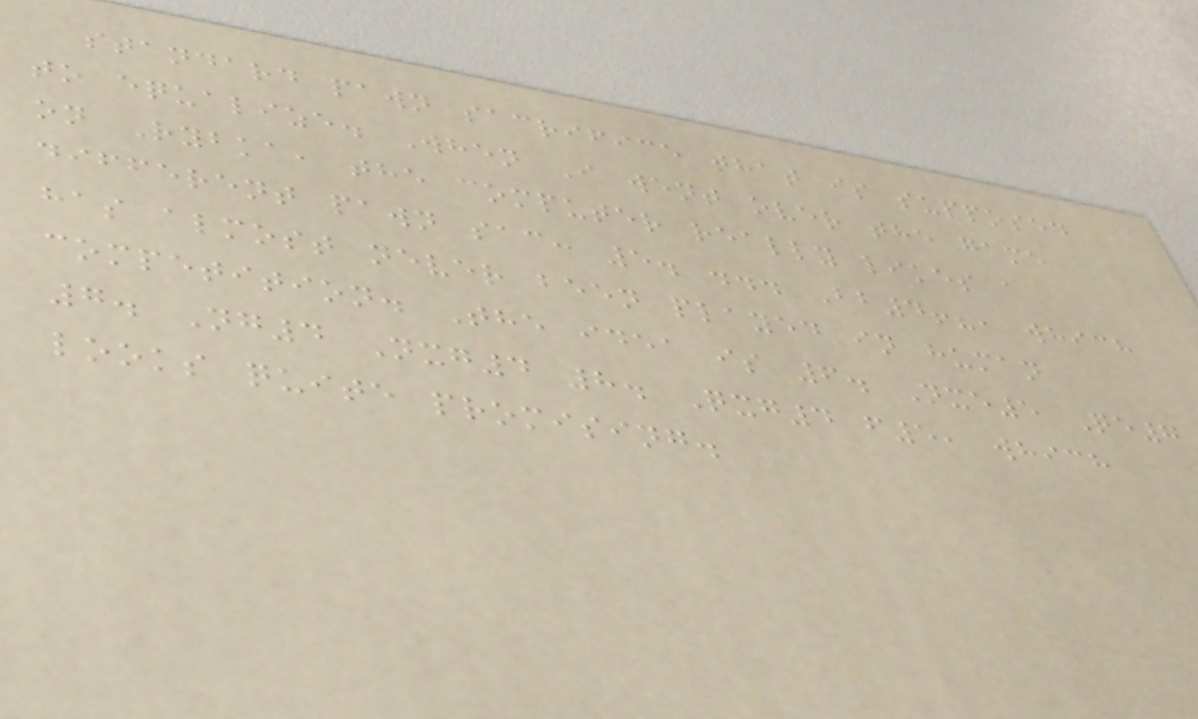standard pawn sacrifice that is supposed
to equalize. When I went over the game
on Rybka, the computer really likes a
different pawn sac: 5. ... Bb4!?, which
has almost never been played in human
competition. The idea is 6. Nxe5 Qe7
7. Ng4 Nxg4 8. Qxg4 f5, which
looks quite promising.
